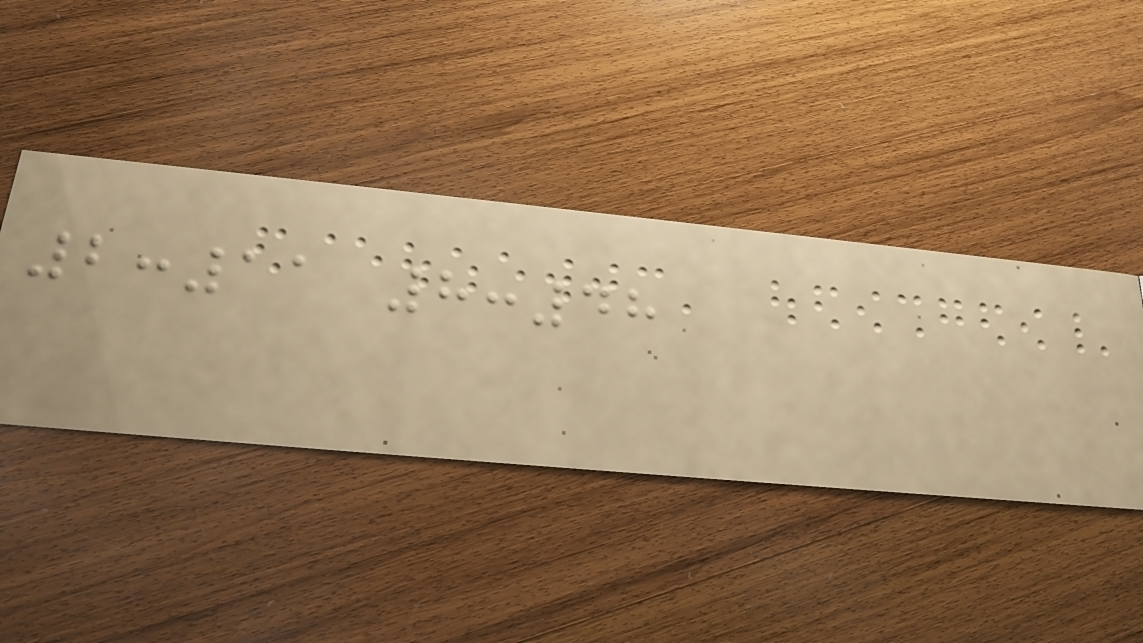2:11 8:48
